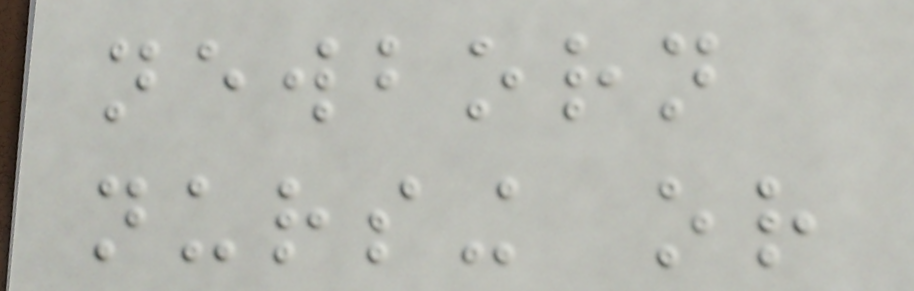newborn
nursing or
